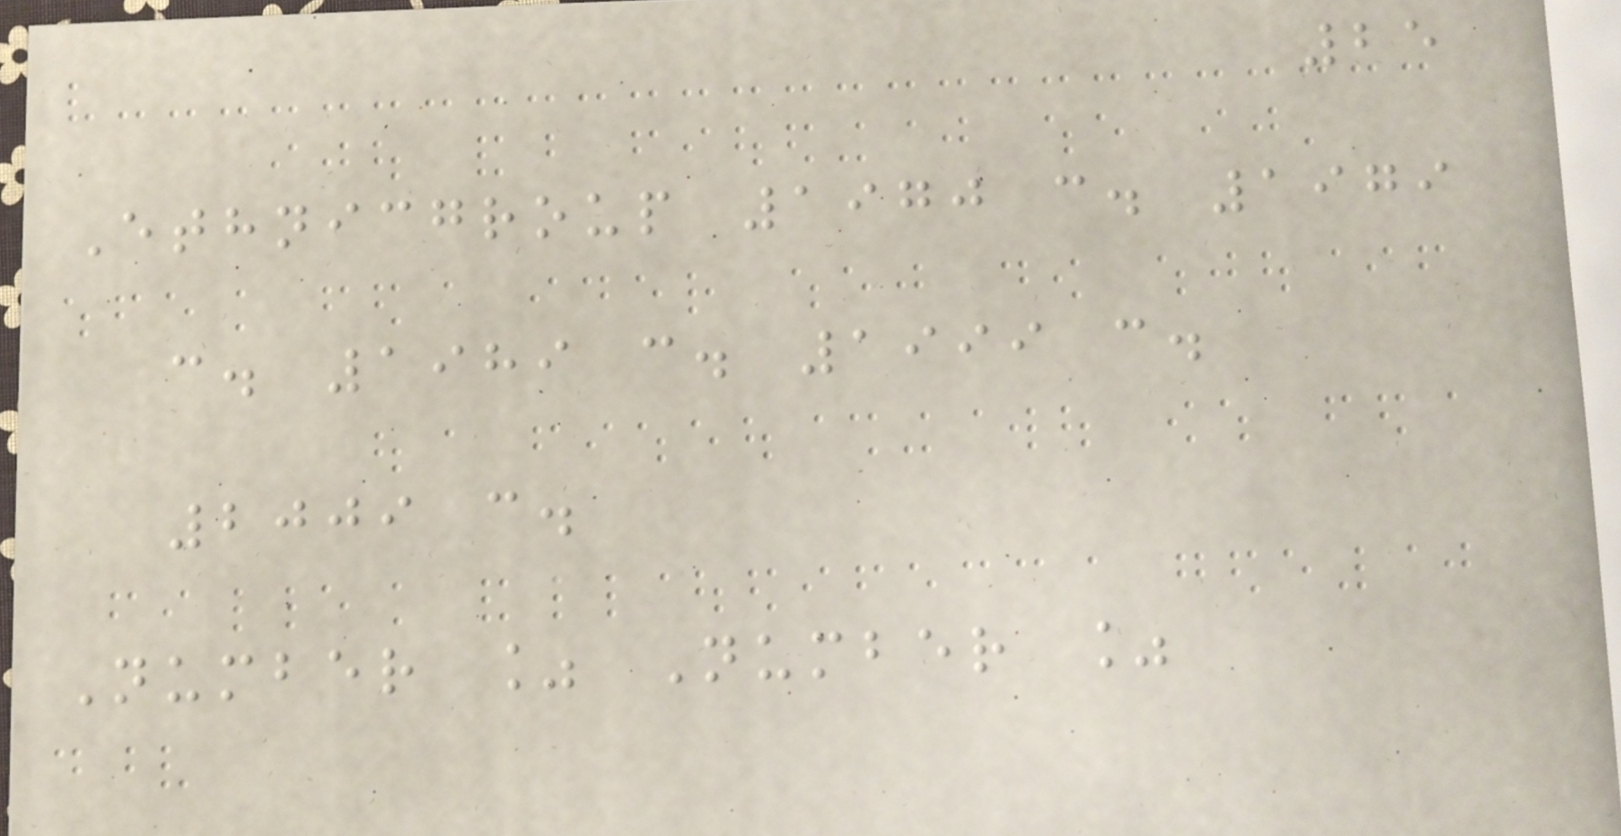25
Ethnicgroup 1970 c. 1979
c. 1989 c. 1999 c.
2009 c.
Number % Number %
